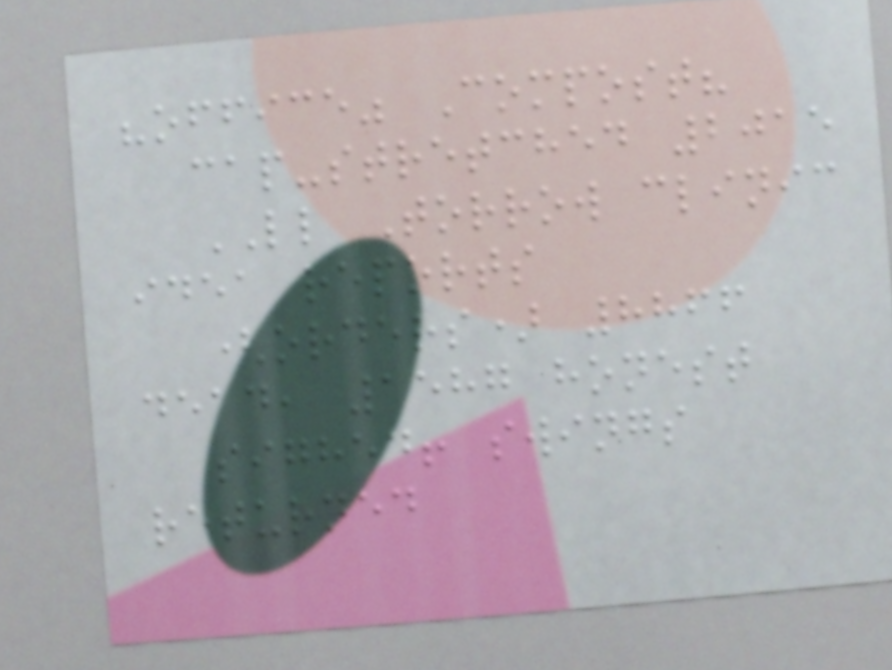"office" Compost?
cap-stretched 2015
LL Torrow clinic
idea reports
(orders) 8866
dead, 1587 honest
sighed! swings
returned
